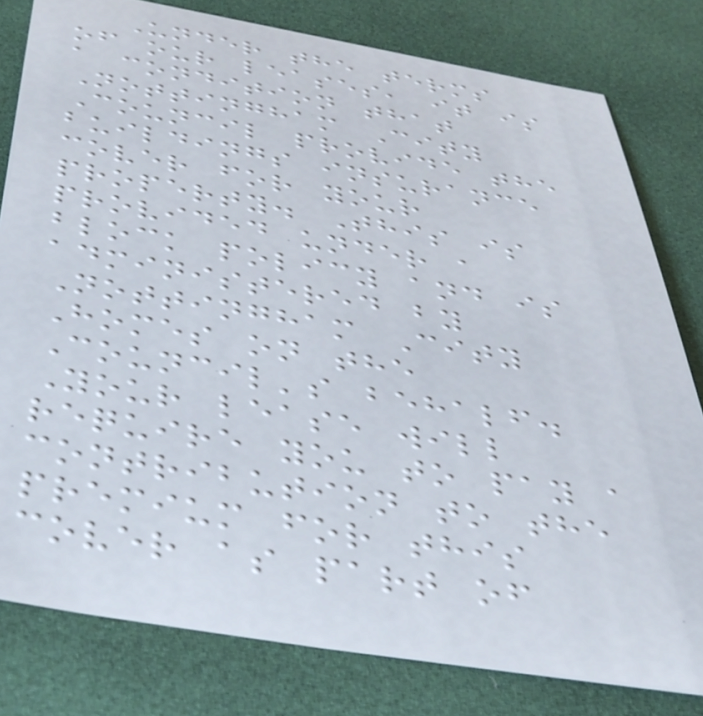Under the terms
of our leases, it is
a condition that
Nottingham City
Council provide the
buildings insurance
cover for your
property. This is
provided under a
block policy and is
administered by
Nottingham City
Homes on the
Council's behalf.
Your lease will
require you to pay a
contribution to the
premium for this
cover as part of
